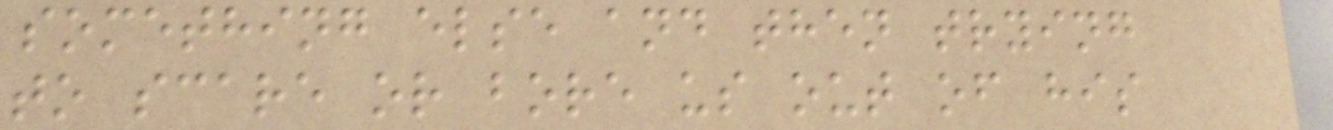something else and then trying
to scare or bore us out of his
